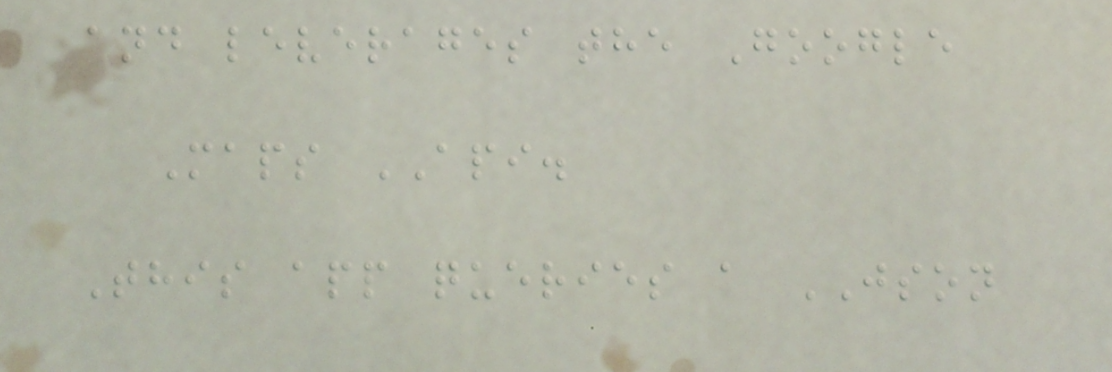and leverages the Google
Maps API.
This app queries a JSON
